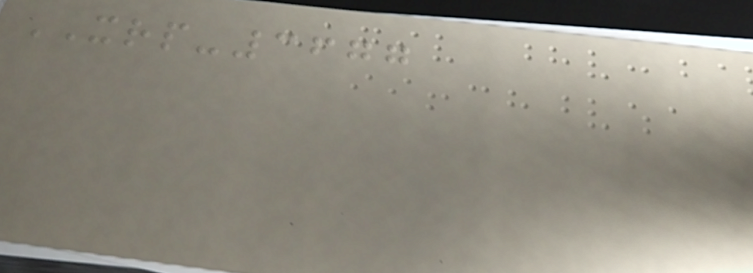XRP-3677
